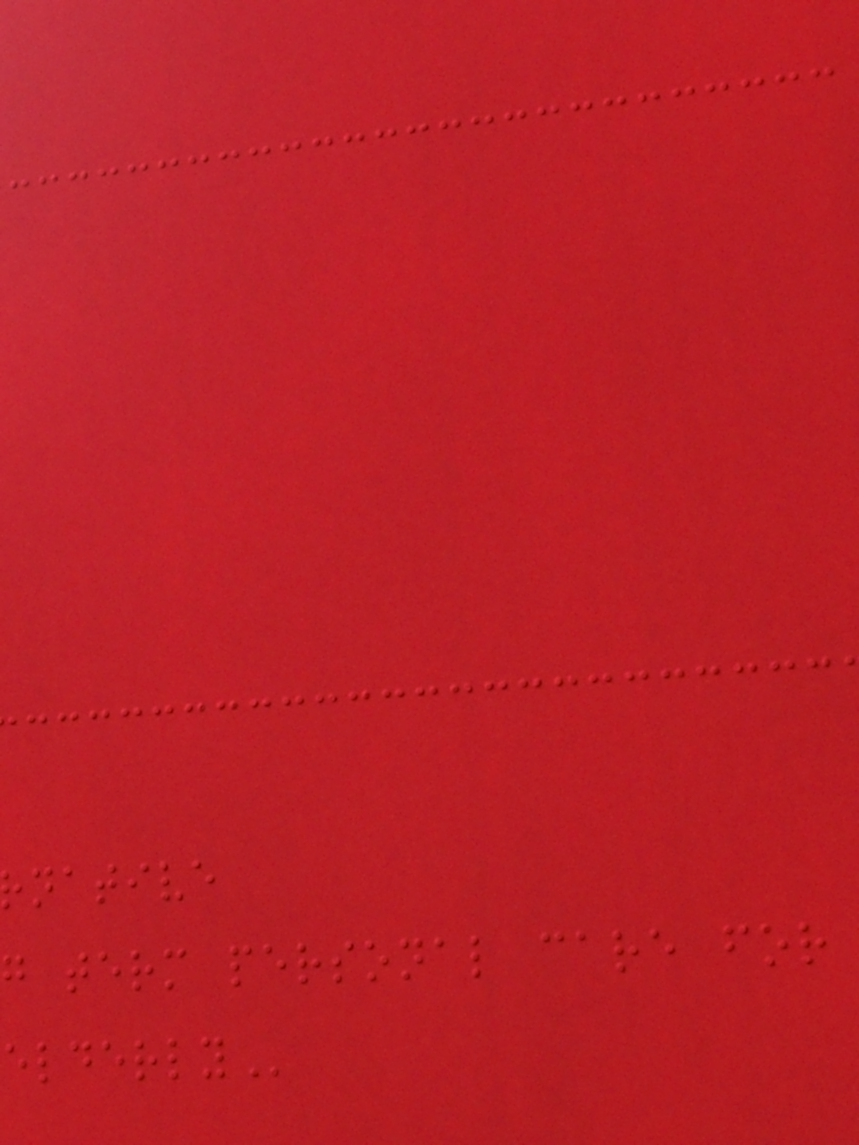native
g term personal care for
